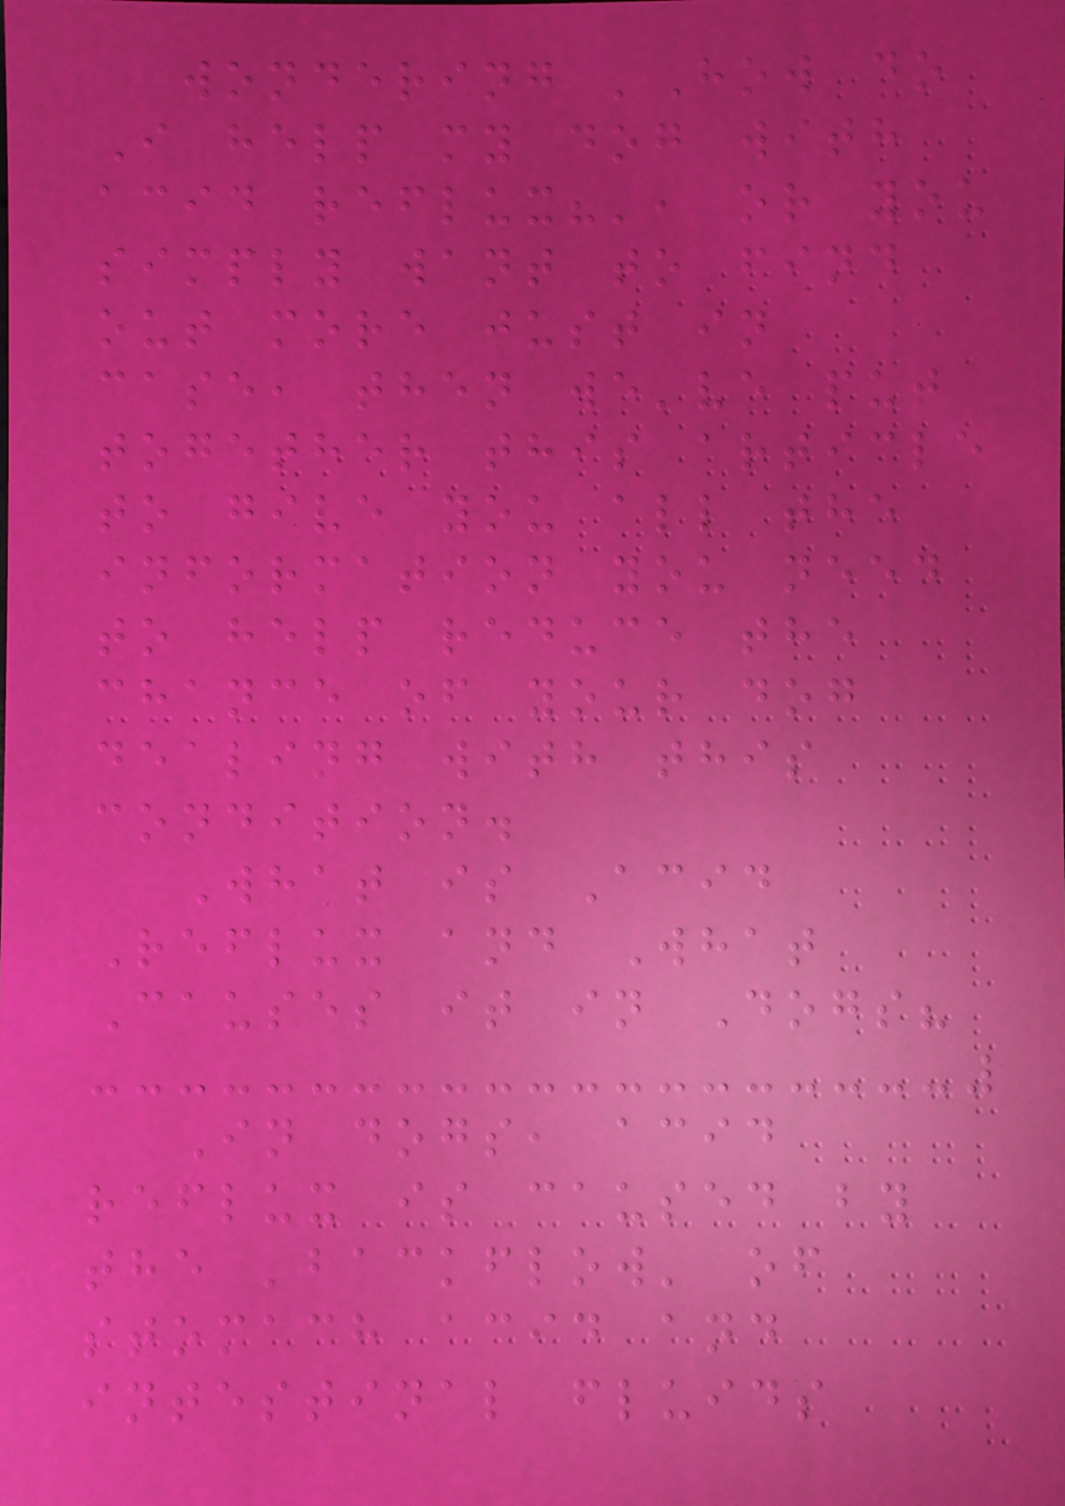wondering 'How do
I help my dog with
acid reflux?', or you
simply want to find
out more just in
case, then we've put
together this article
to give you all the
information you need
to help reduce the
chance of your dog
dealing with this
condition.
What is Acid
Reflux and What
Causes it in Dogs?
In dogs, acid
reflux is caused by
the 'backflow' of
stomach acid and
intestinal fluids
